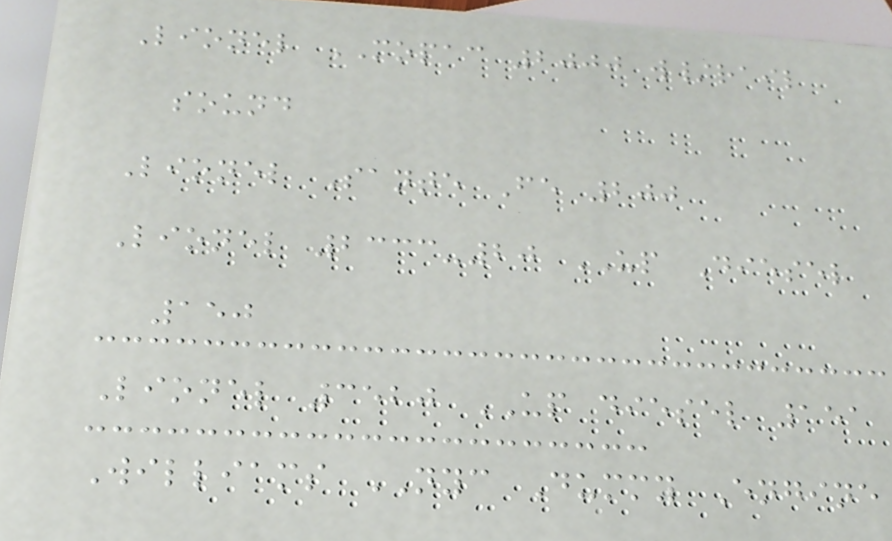Lionel MOPAC 2000 w/rail
sound
Lionel Sante Fe 200
Lionel 2333-20 UP Diesel
150
Lionel 3520 UP diesel 151
Williams NYC Dummy Engine
